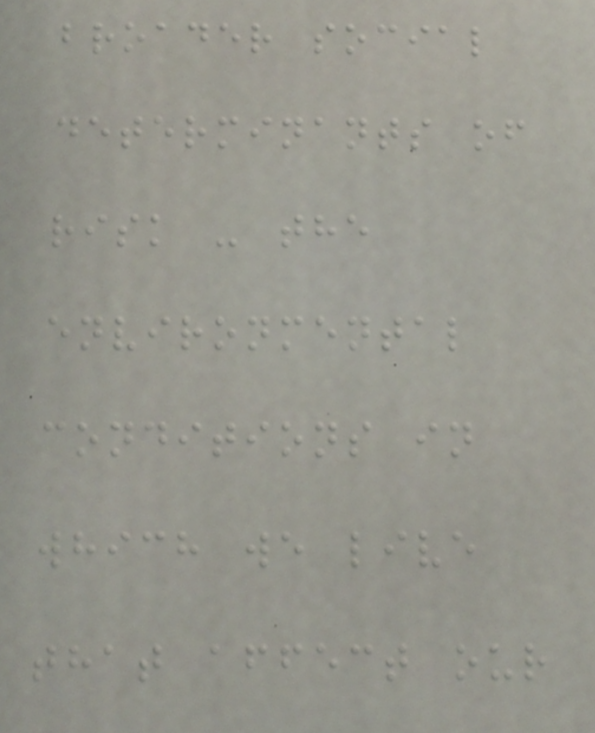broader social
determinants of
risk - the
environmental
conditions in
which we live
that affect our
